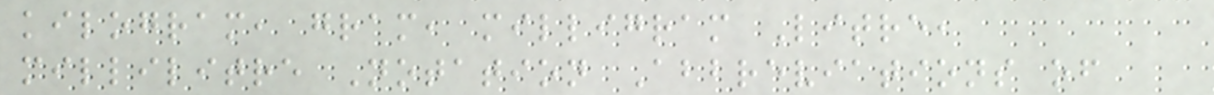kilogram, gram, milligram Litre,
millilitre Notation Abbreviations of
